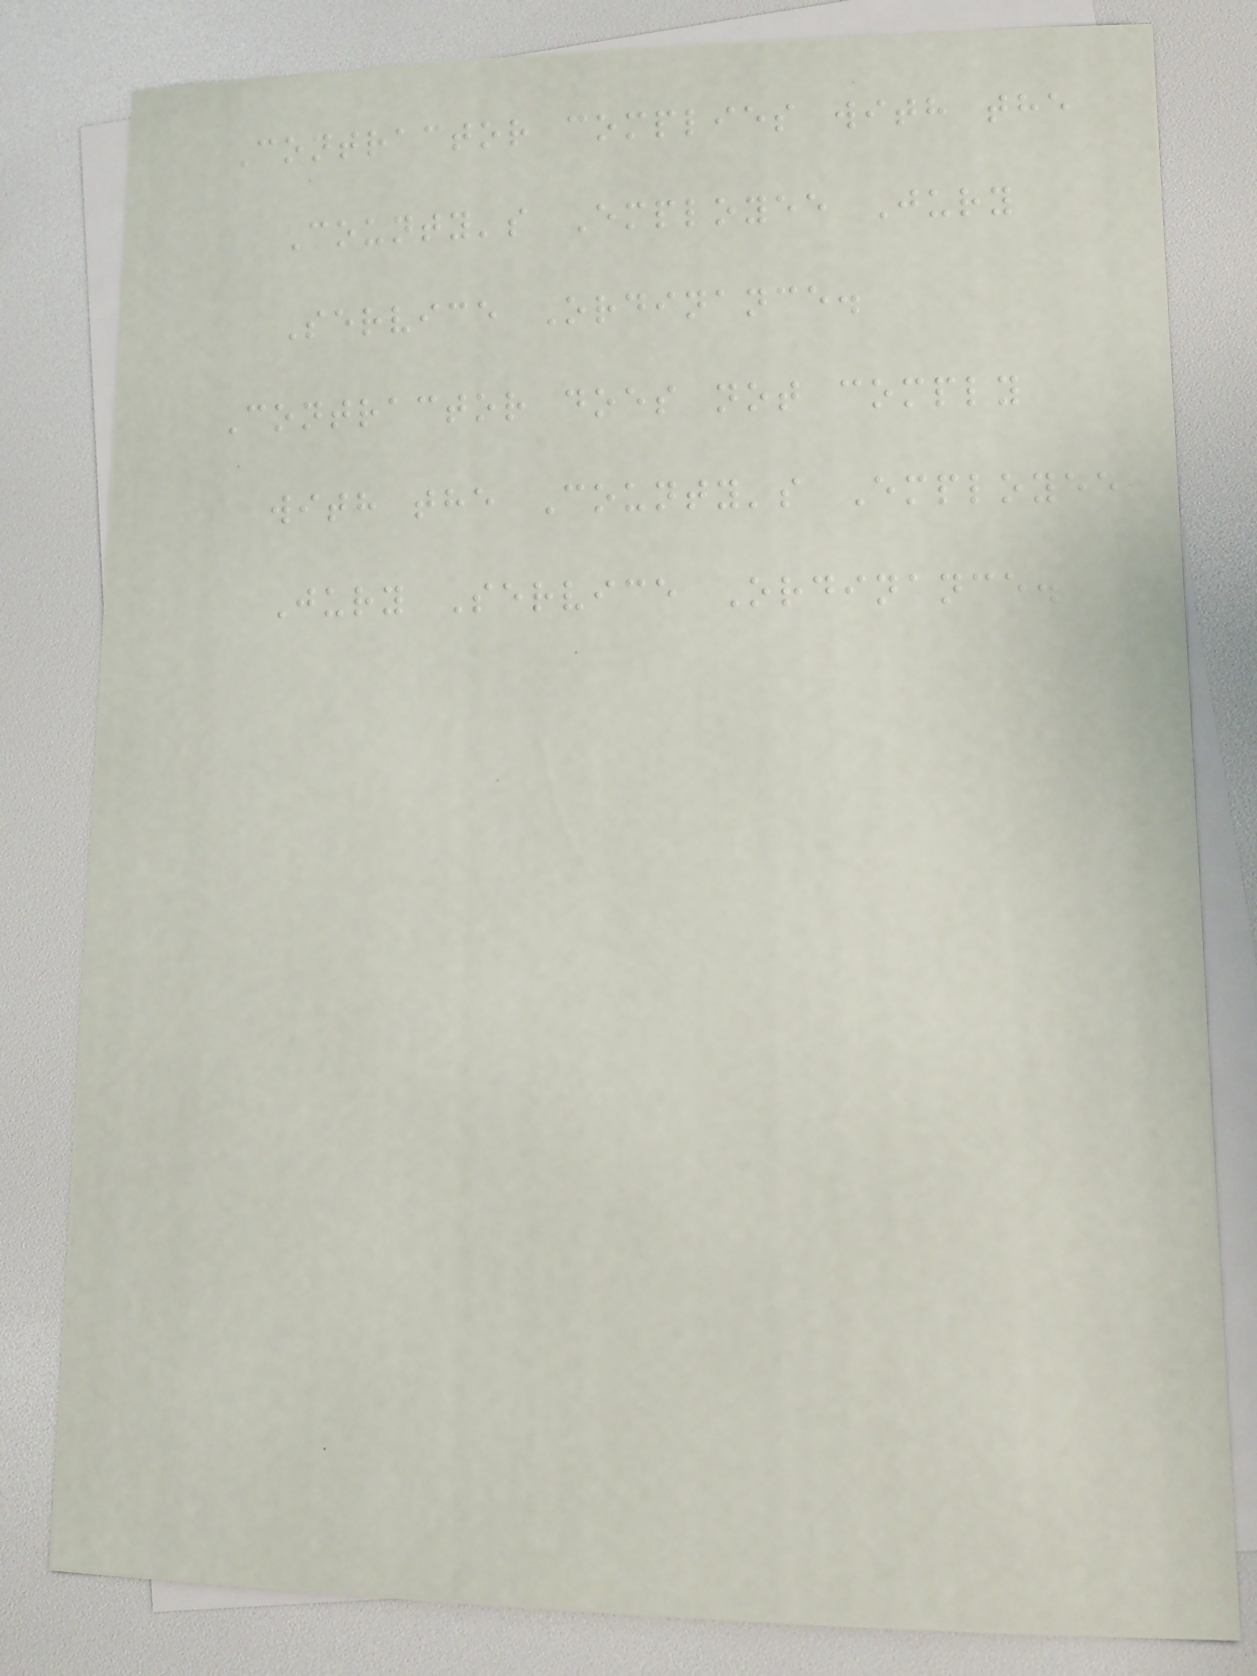Contractor complies with the
County's Employee Jury
Service Ordinance.
Contractor does not comply
with the County's Employee
Jury Service Ordinance.
